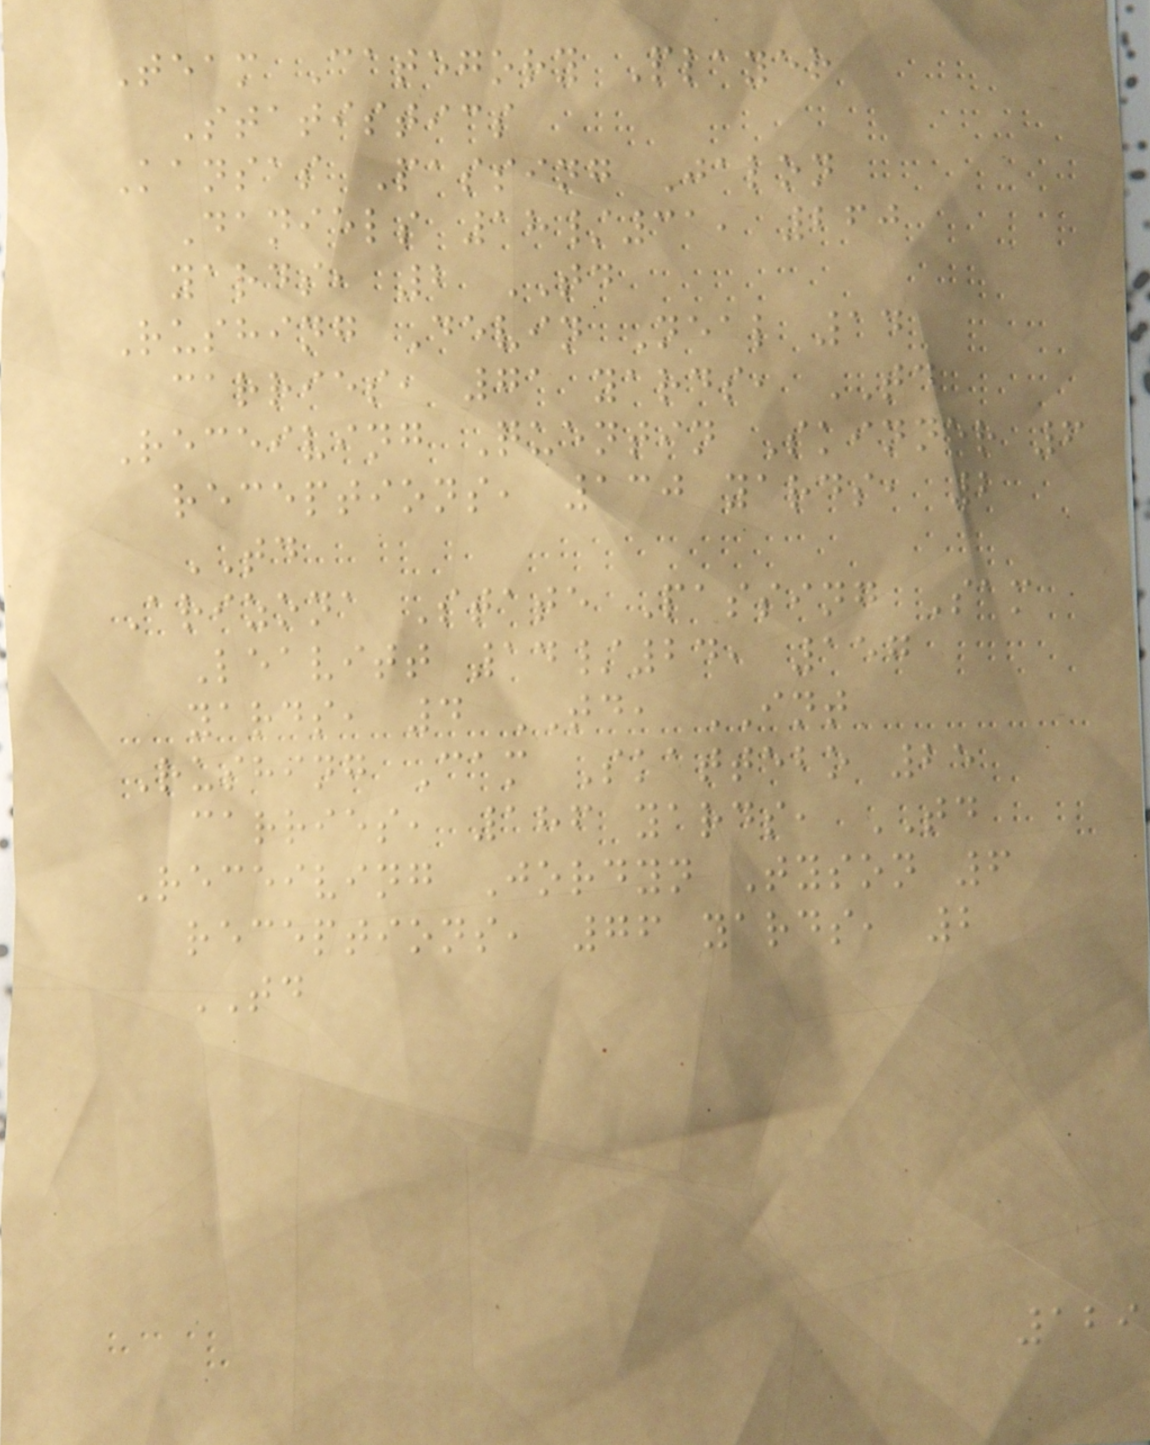Team Category Player
Statistics
Kansas Passing Jalon
Daniels 18/31, 260
yards, 2 TD
Rushing Devin Neal 14
carries, 71 yards, TD
Receiving Quentin Skinner 6
receptions, 130 yards, 2
TD
Arizona State Passing Sam
Leavitt 14/24, 157
yards, 4 TD, INT
Rushing Cam Skattebo 25
carries, 186 yards, TD
Receiving Jordyn Tyson 6
receptions, 76 yards, 2
TD
129
